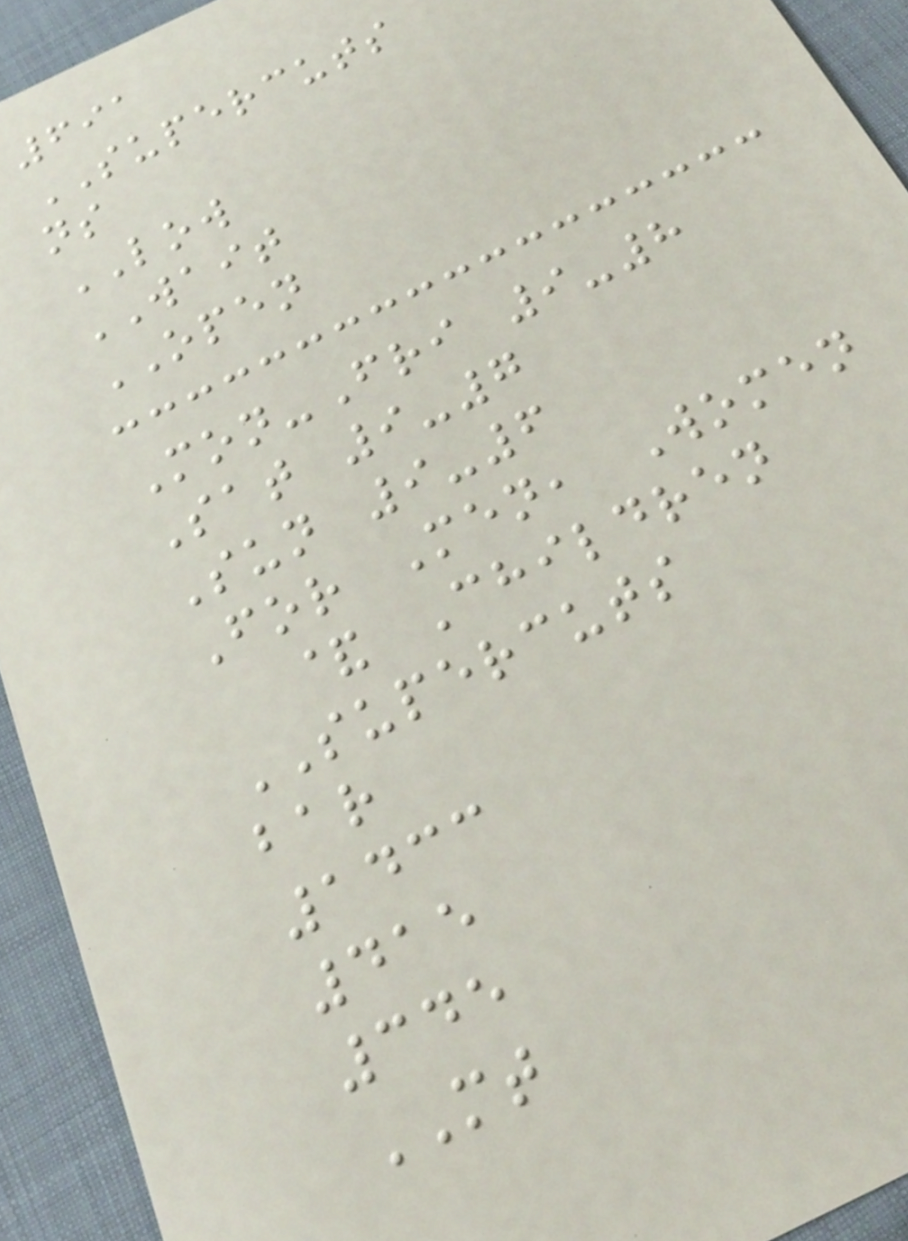691
SUPERCUTS
ns
LOW
WAIT
OPEN
Mon-Fri 9-8
Sat 9-7
Sun 9-6
For Men, Women
& Children
SUPERCUTS
bar
1433
415
345
MT
